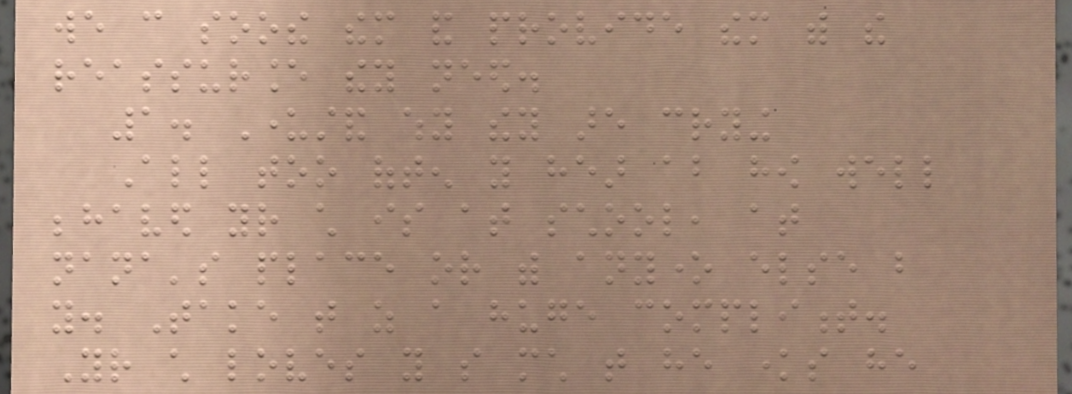we can soothe them and provide them with the
reassurance they need.
1. Understand why they are crying
All too often you hear about how well
behaved your child is at school, at
nana's place or with anyone else but
you. Take that as a huge compliment.
Your child loves you so much that he knows he
